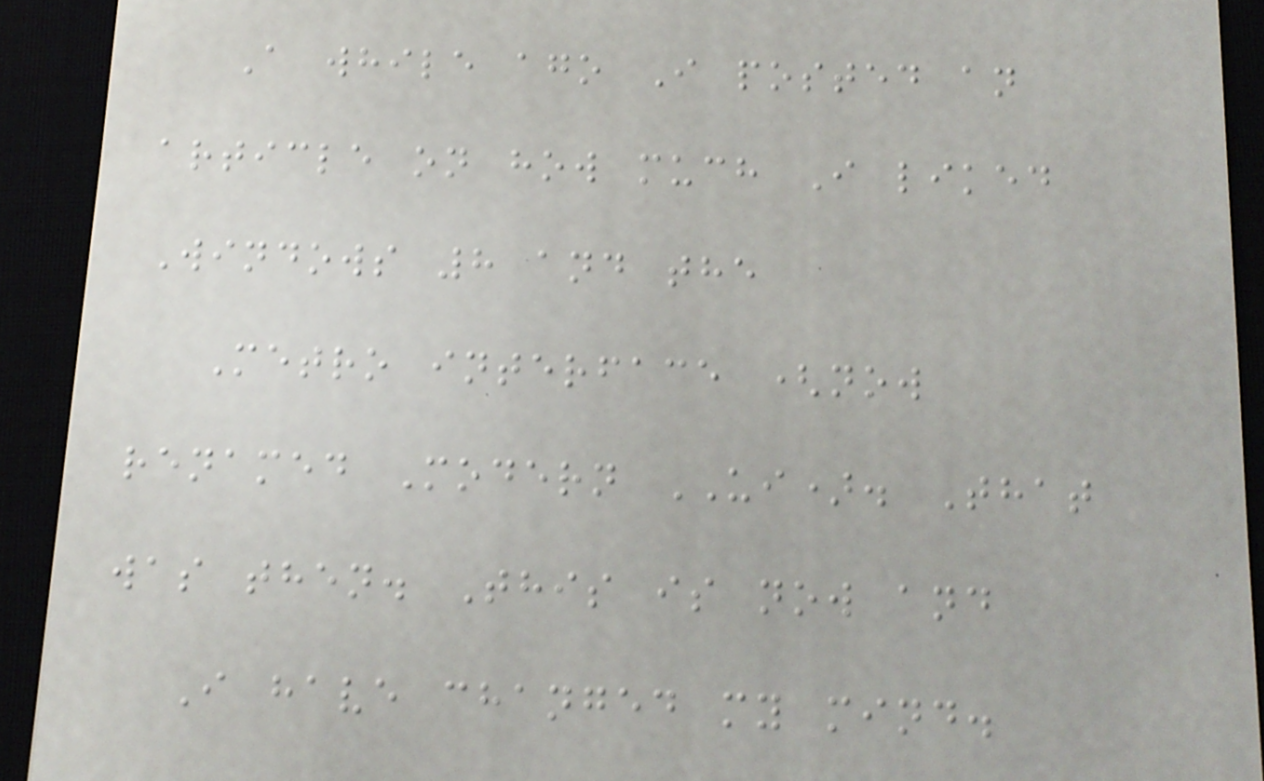A while ago I posted an
article on how much I liked
Windows 8 and the
Metro interface (now
renamed Modern UI). That
was then. This is now and
I have changed my mind.
